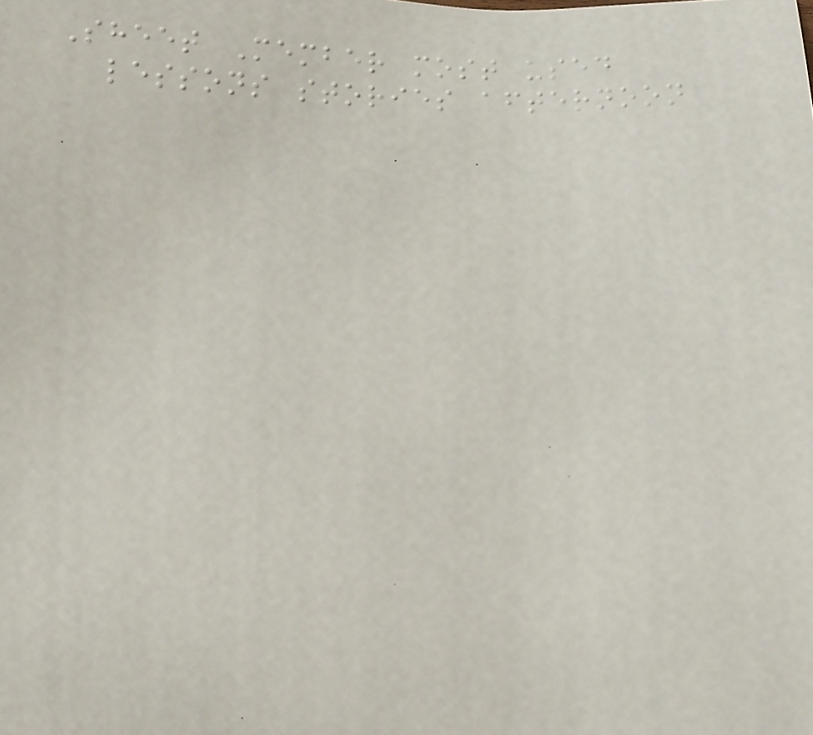Sheet Member most used
lessons stories afternoon
